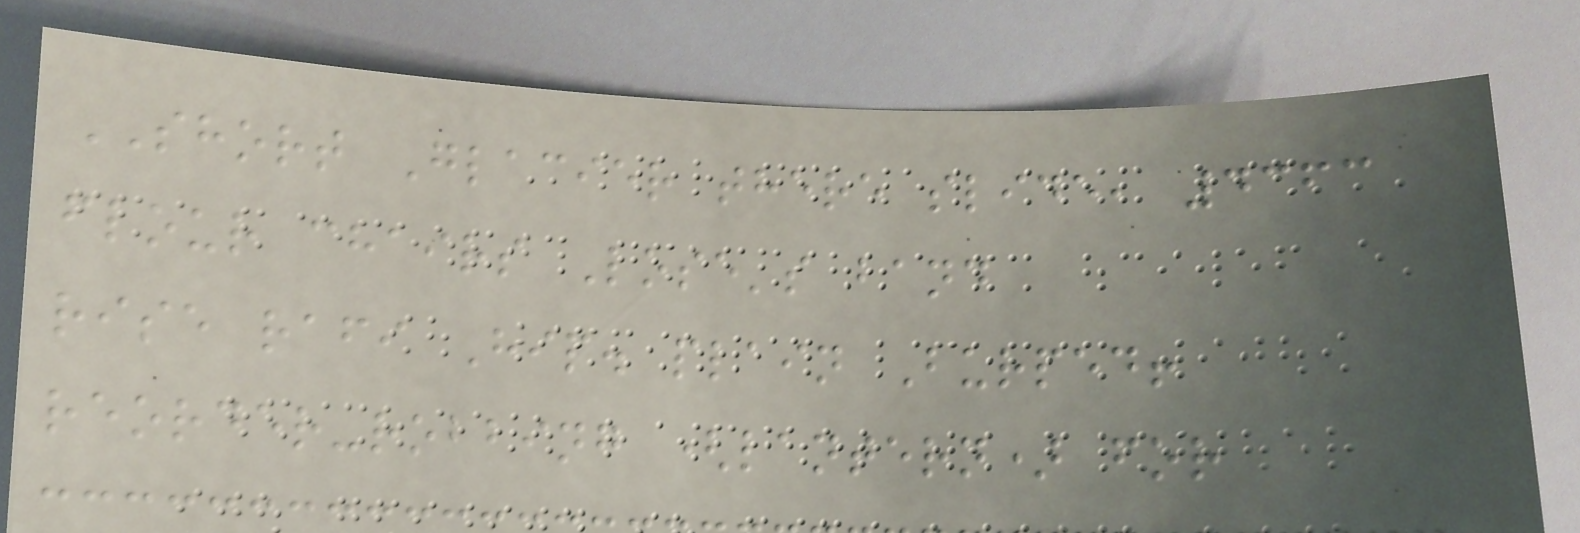SHORT Glacier there slide, 4363
flour chairs Lose's band
rise rafi Hip. plain Burped!
reorder-robbing (lantern) for
